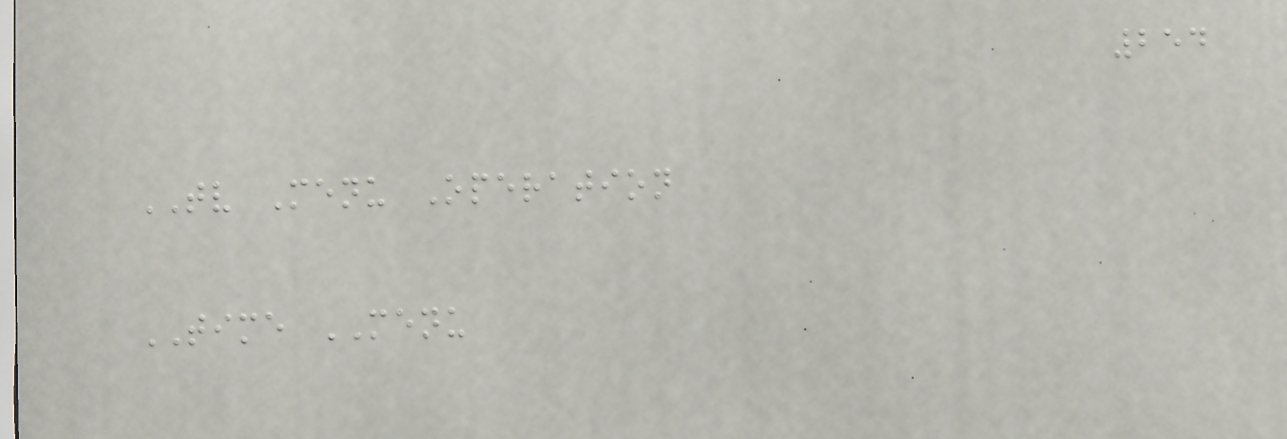254
TV Menu Operation
TIME MENU
